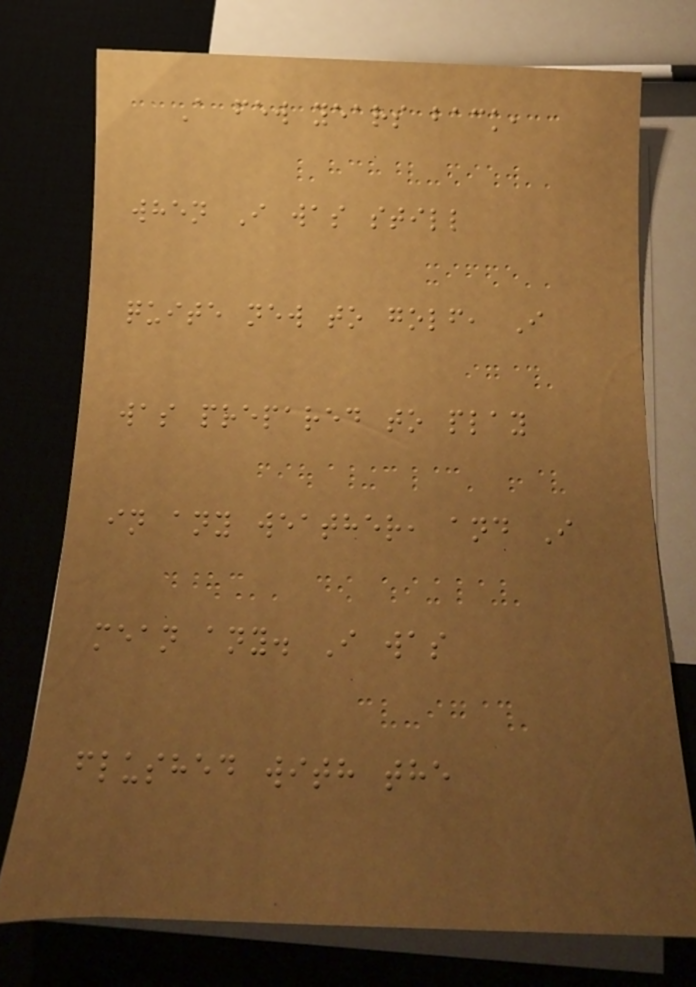A few years back,
when I was still
quite new to golf, I
was prepared to play
in any weather, and I
mean any. I was
flushed with the
